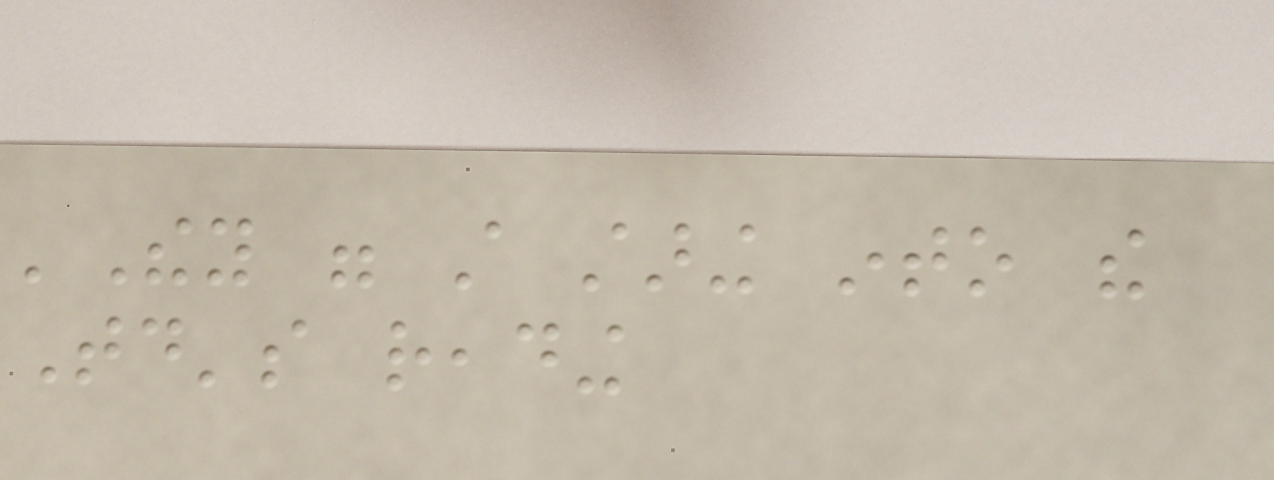'They were still staring into the
Today's reading
